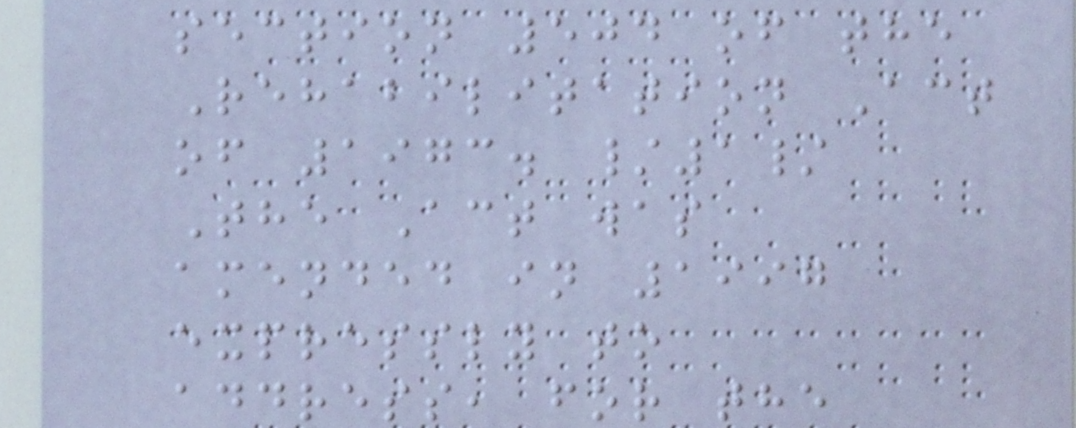section 504 of the
Rehabilitation Act
of 1973. /1/
The Act was
amended in 1997
expressly to
address, for the
